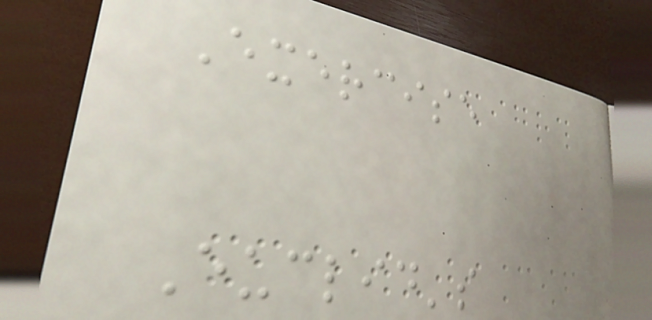Exercise
Euclid's
